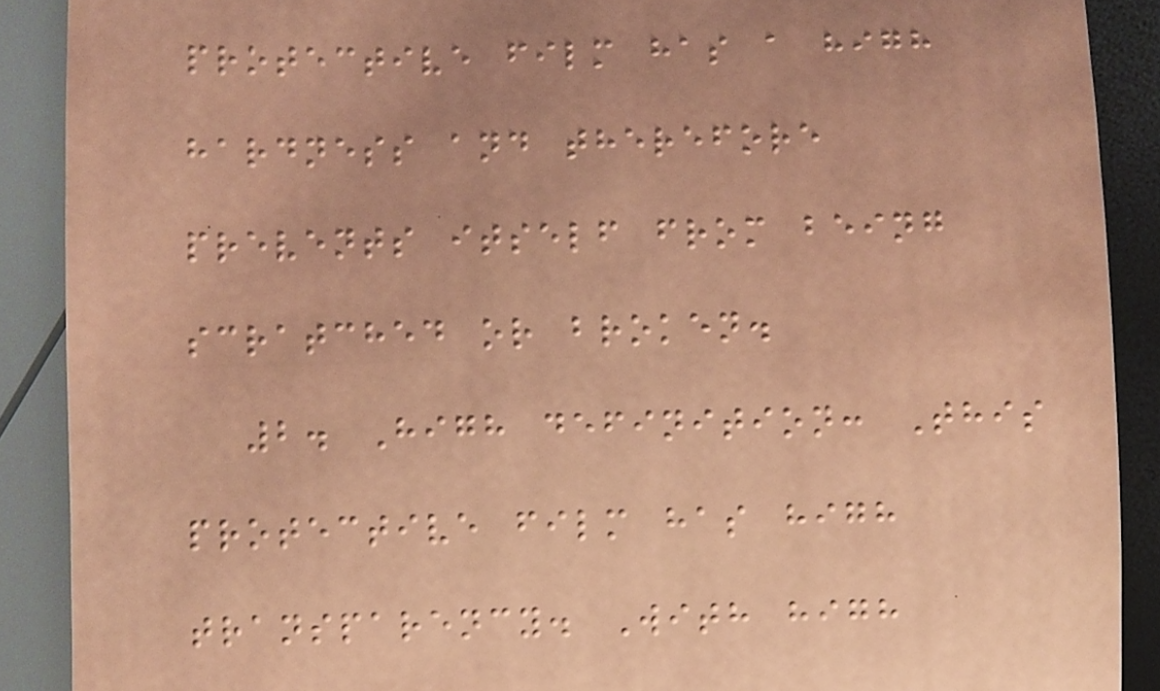protective film has a high
hardness and therefore
prevents itself from being
scratched or broken.
2. High definition: This
protective film has high
transparency. With high
